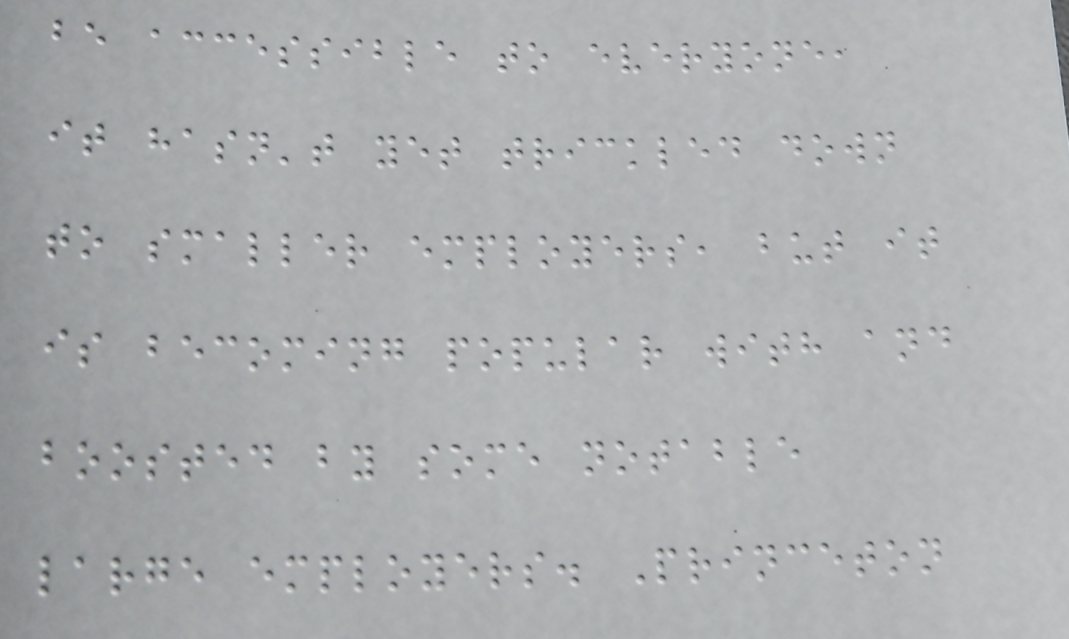be accessible to everyone,
it hasn't yet trickled down
to smaller employers, but it
is becoming popular with and
boosted by some notable
large employers. Princeton
